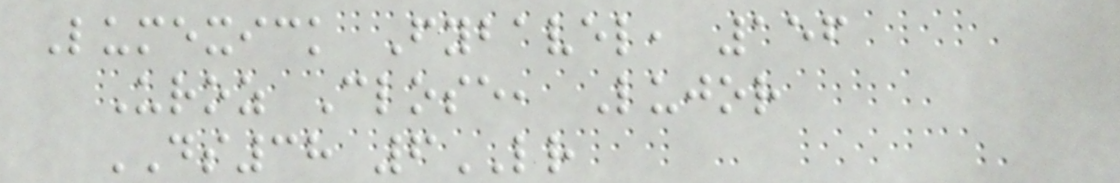Lumexick Fybavel, 156
Uroz Close, Lujor
DS38 6LR
